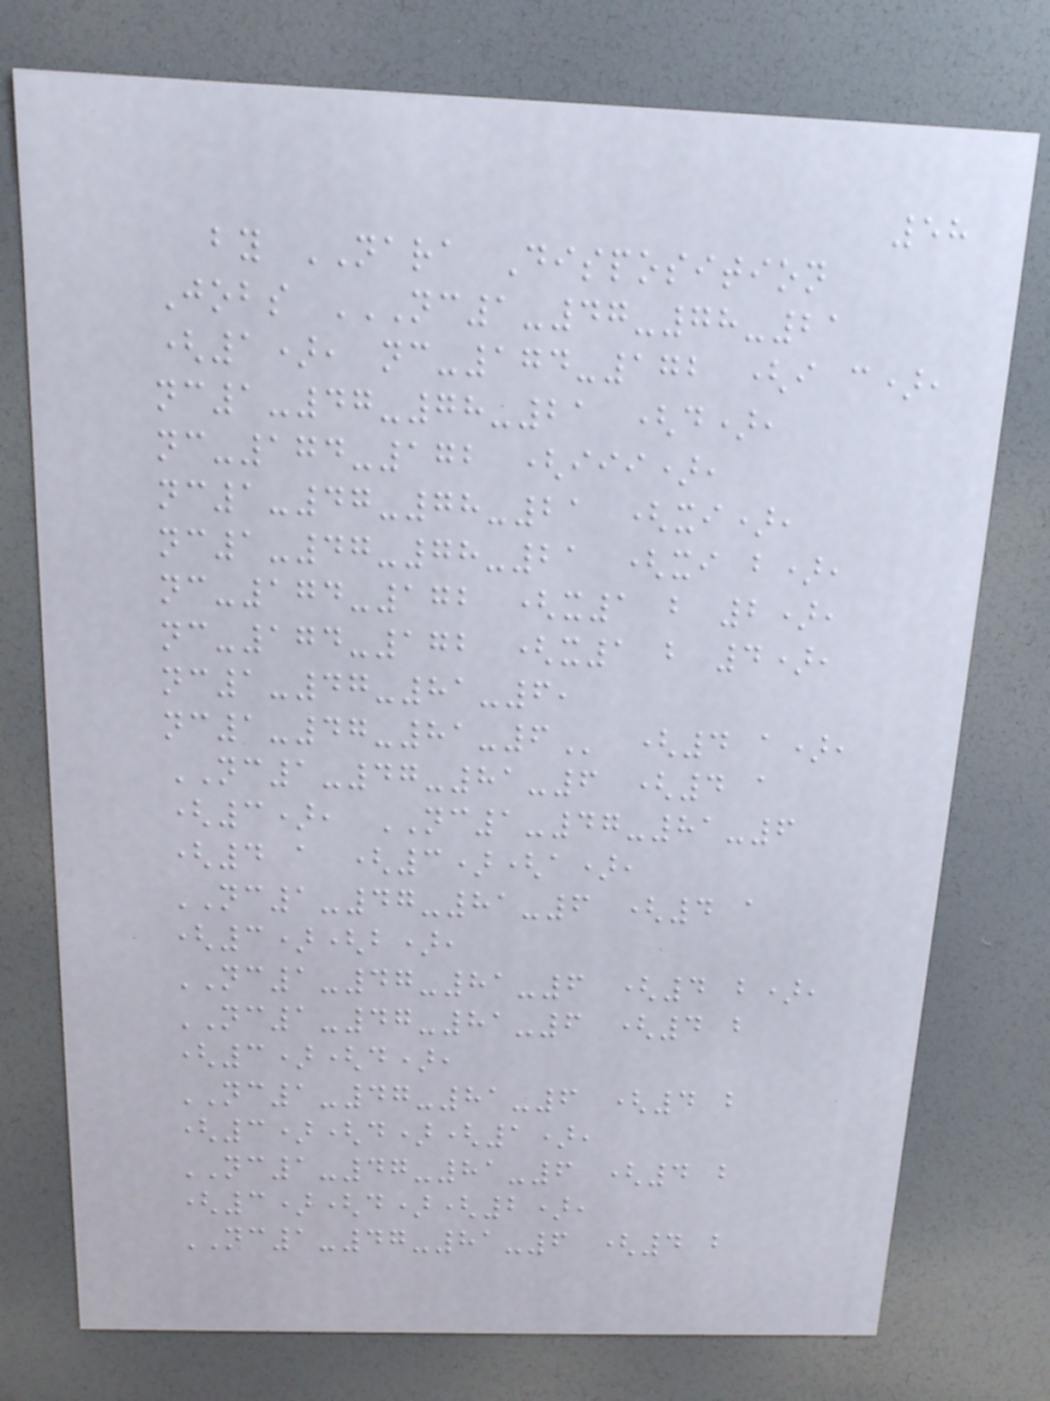58
by NARA Disposition
Jobs NC1-47-78-21
(1), NC-174-172 (I C),
NC1-47-78-21 (D),
NC-174-172 (III),
NC1-47-78-21 (XI),
NC1-47-78-21 (XI B),
NC-174-172 (X1 B 2),
NC-174-172 (X1 B 4),
NC1-47-81-6,
NC1-47-81-6 (4 a),
NC1-47-81-6 (4 a
(3), NC1-47-81-6
(4 a (3)(a),
NC1-47-81-6 (4 a
(3)(b),
NC1-47-81-6 (4 b),
NC1-47-81-6 (4 b
(3)(d),
NC1-47-81-6 (4 b
(3)(d)(1),
NC1-47-81-6 (4 b
(3)(d)(2),
NC1-47-81-6 (4 b
